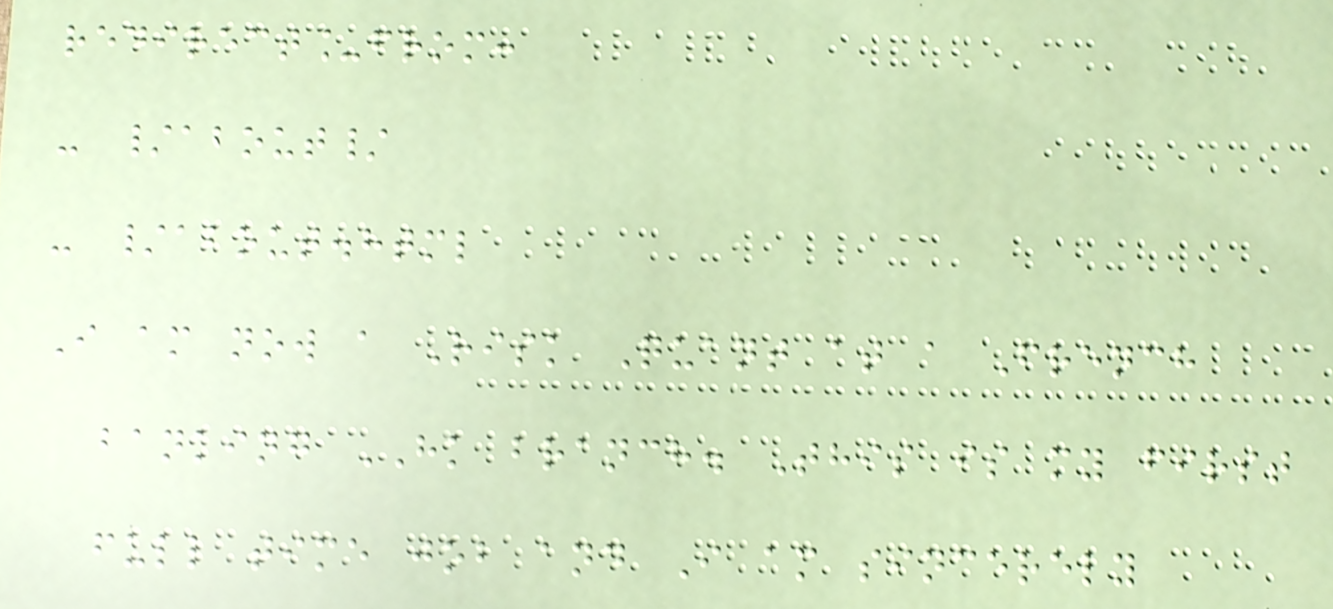redirect_from:
- /about/
- /about.html
I am now a Risk Quant at a French
banking HK branch. This is my first
full time job and I am sincerely
